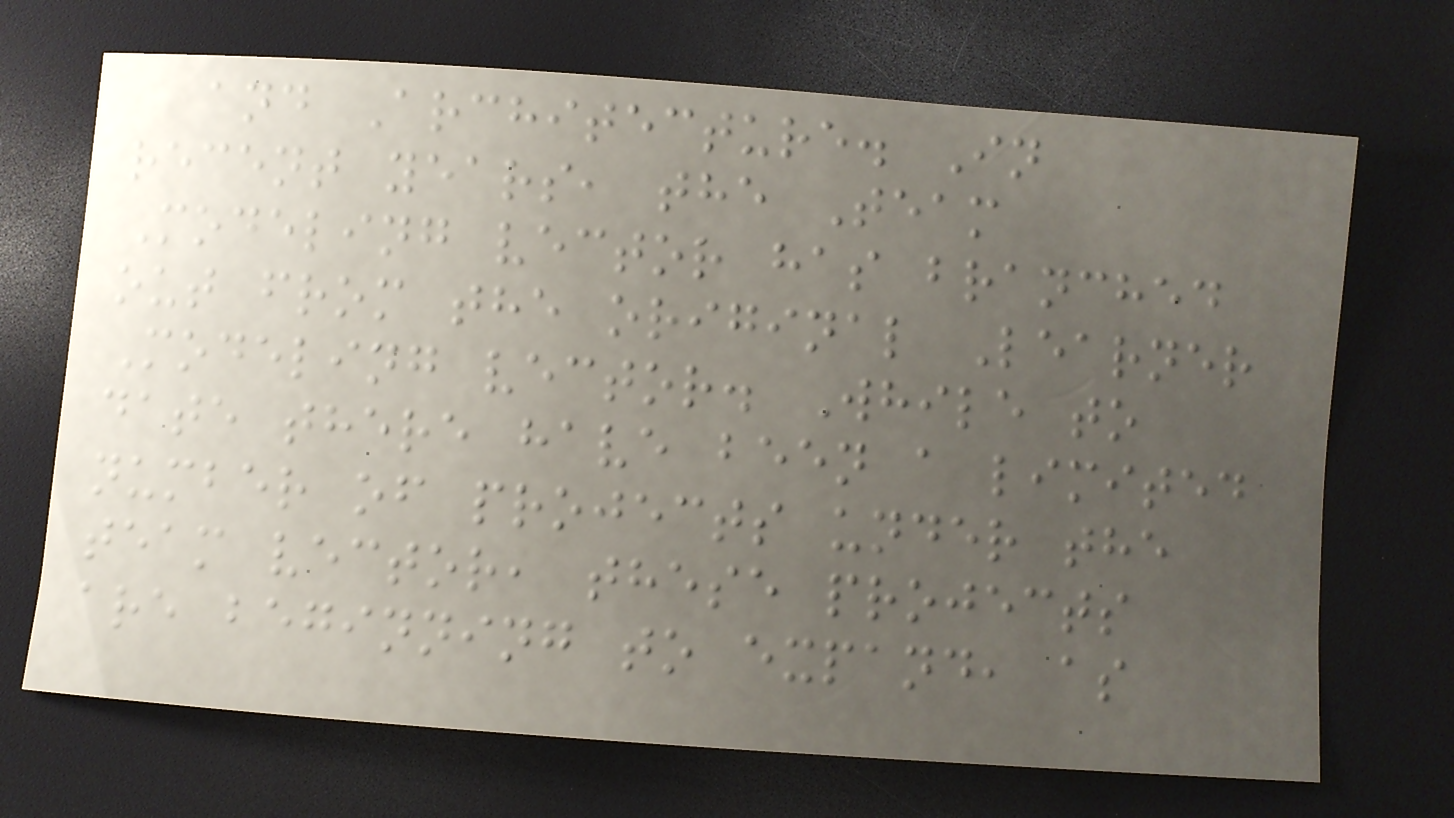and Architecture. In
recent years, the Team
Modeling vector has branched
out from the original Learner
Modeling vector. While to
date there have been a limited
number of projects under the
team vector, these projects
are beginning to expand, as
